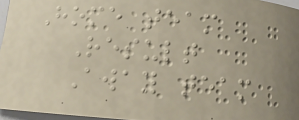Home team
Result
Away team
